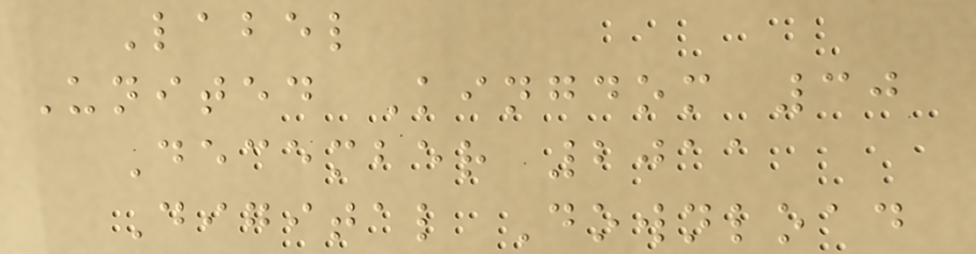Label
United Kingdom 30
December 2011
Digital Download
